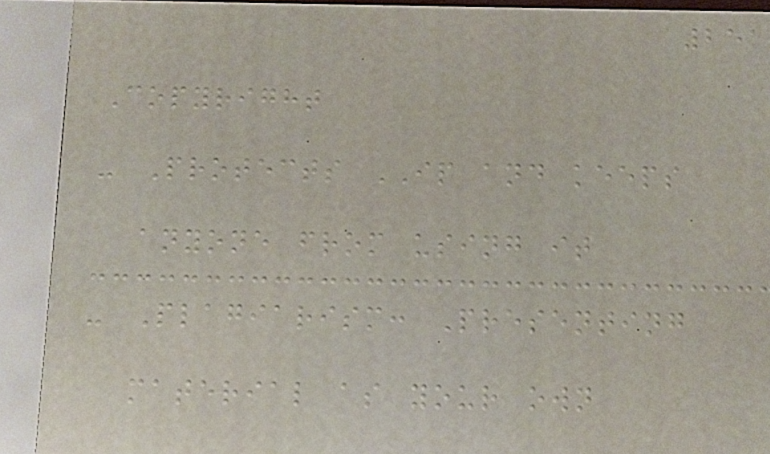251
Copyright
- Protects IP and keeps
anyone from using it
- Plagiarism: Presenting
material as your own
